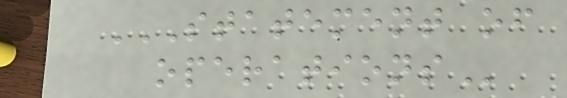STATEMENT OF
OPERATIONS
